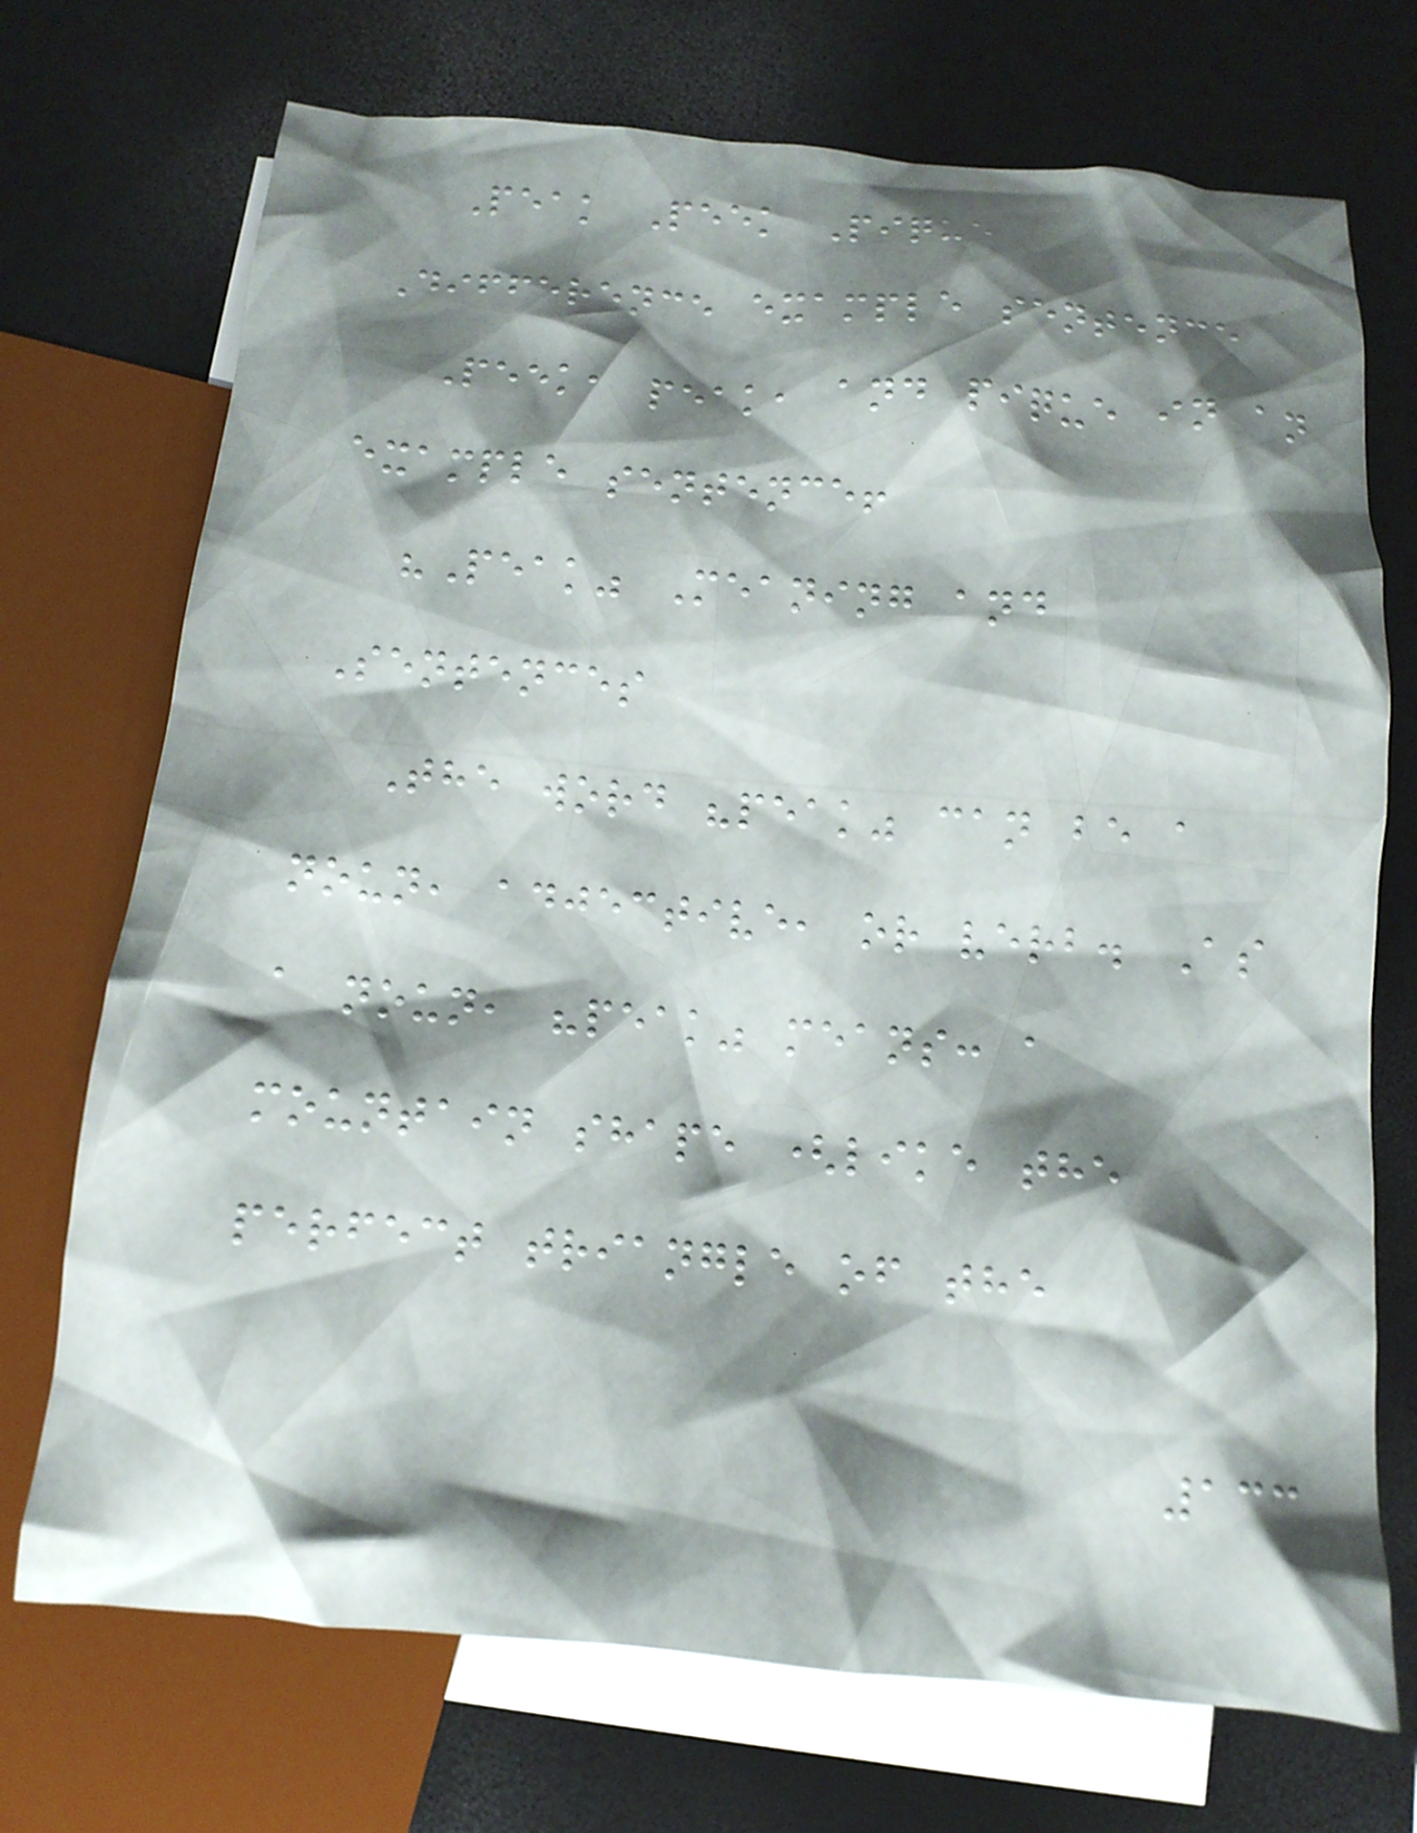Peak Peek Pique
Difference example sentence
Peek, peak, and pique in an
example sentence!
"Peak" Meaning and
Sentences
The word "peak" can be a
noun, adjective, or verb. As
a noun, "peak" means: a
mountain shape (like the
perfect triangle of the
133
